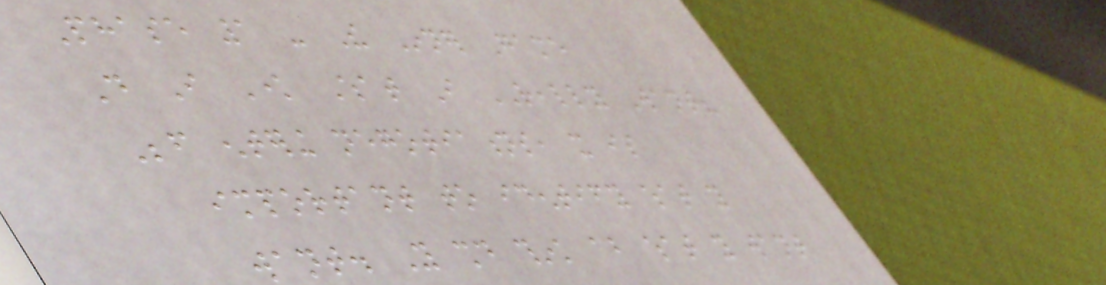Phase 1 - The Inner Game
Do I Know What I REALLY Want?
Before entering negotiations, it is
important to identify what you
want. You should think about what you want
